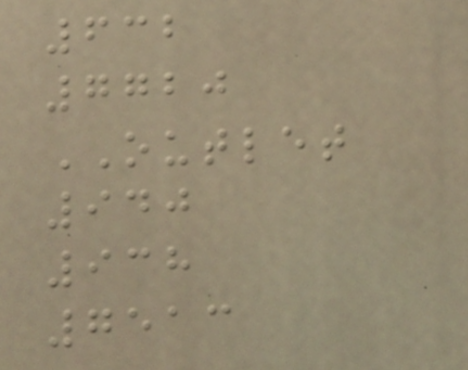632
7720
OUTLET
940
938
7513
